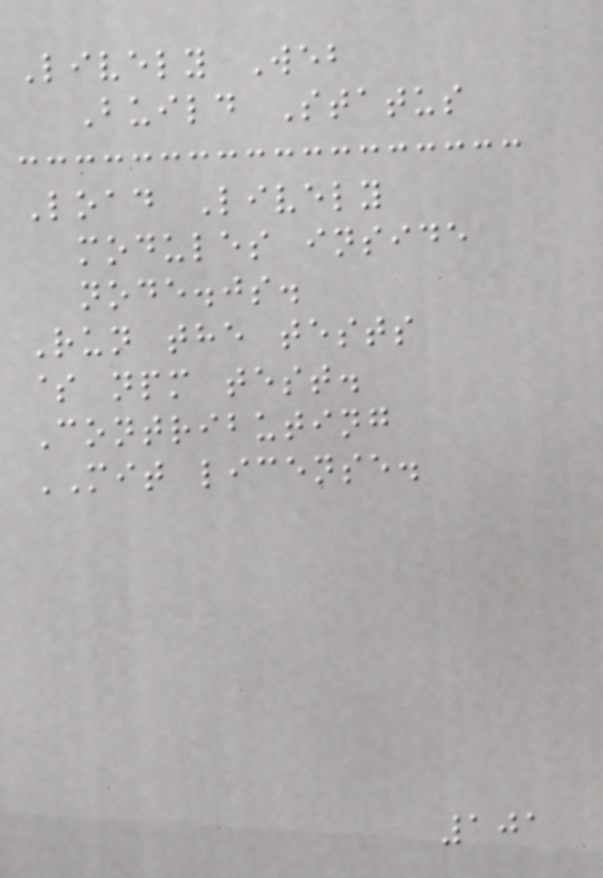Lively Web
Build Status
Load Lively
modules inside
node.js.
Run the tests
$ npm test.
Contributing
MIT license.
101
